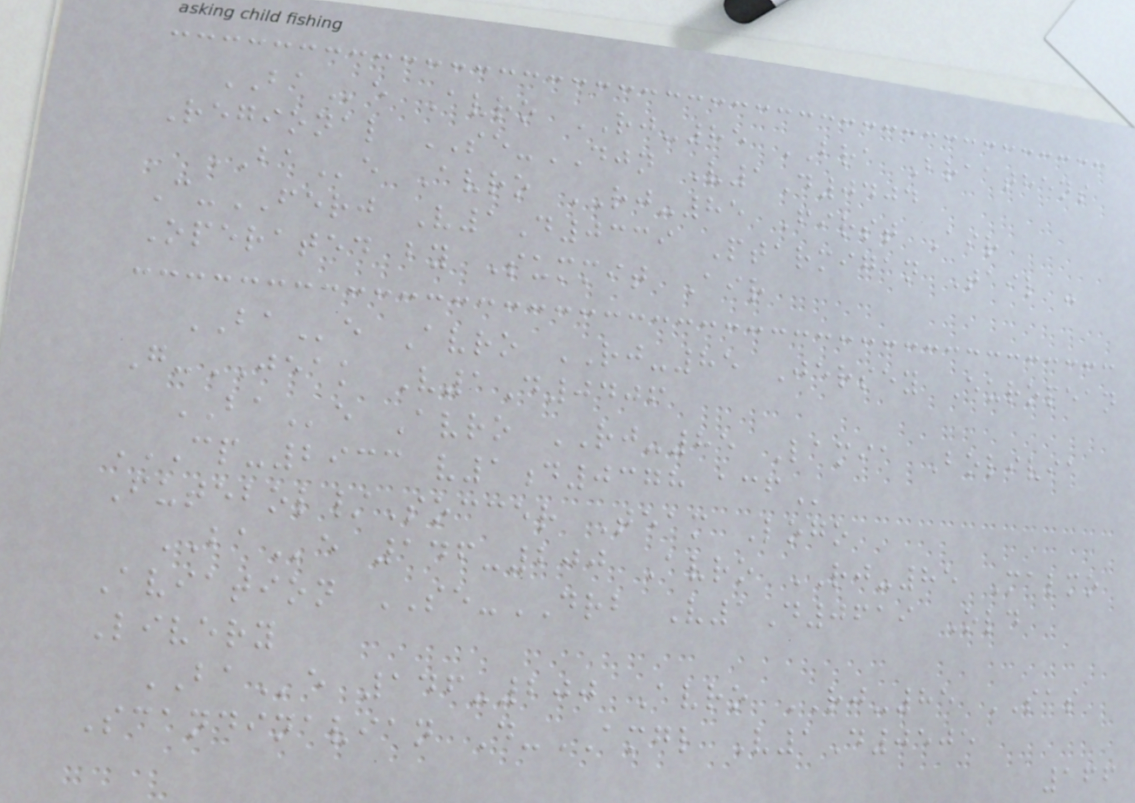BAe Avro RJ-85 BRA Braathens
Regional SE-DJN V1D0404
BAe Avro RJ-85 First Air
C-FERJ V1D0339 Ptarmigan Tail -
Operated by Summit Air
BAe Avro RJ-85 Jersey European
G-JEAK V1D0406
BAe Avro RJ-85 Lamia Bolivia
CP-2933 V1D0378 ACF
Futebol/Soccer Team Logo
BAe 146-200 Avro RJ-85 Malmo
Aviation SE-DRB V1D0619 Old
Livery
BAe 146-200 Avro RJ-85 SAS
Scandinavian D-AMGL V1D0505
166
